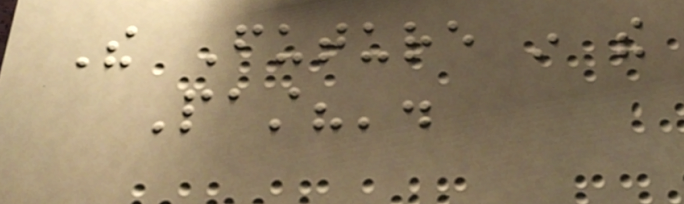The Future in the
Past?'.
